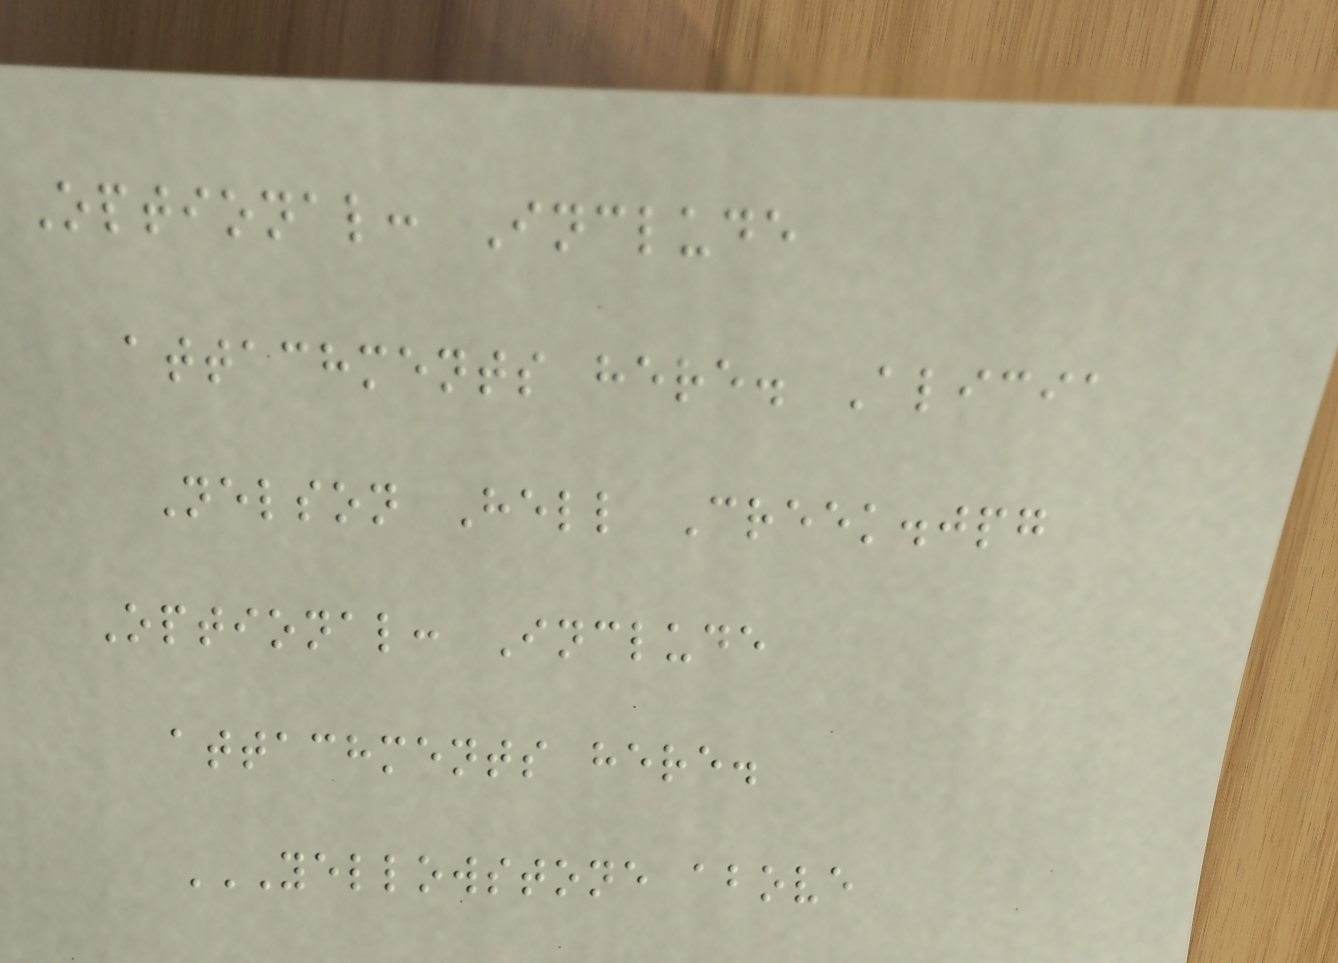Optional: Include
attachments here. Alicia
Nelson Hell Creek.jpg
Optional: Include
attachments here.
YELLOWSTONE ABOVE
